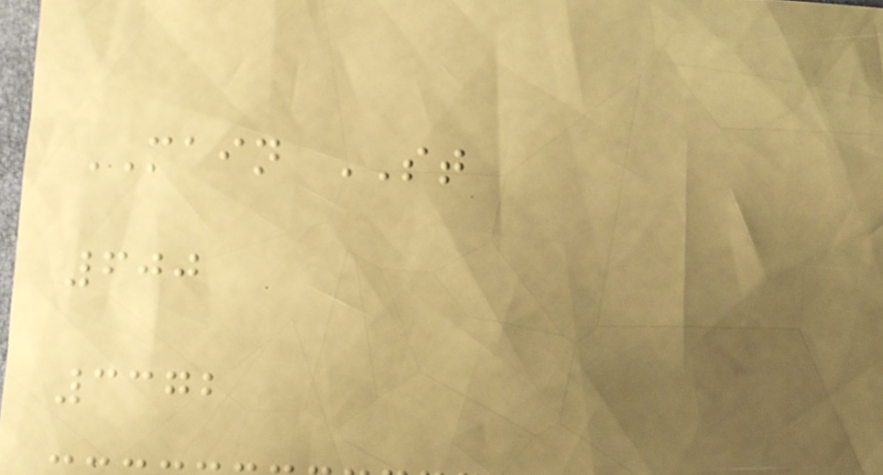MAIN ST
600
3372
